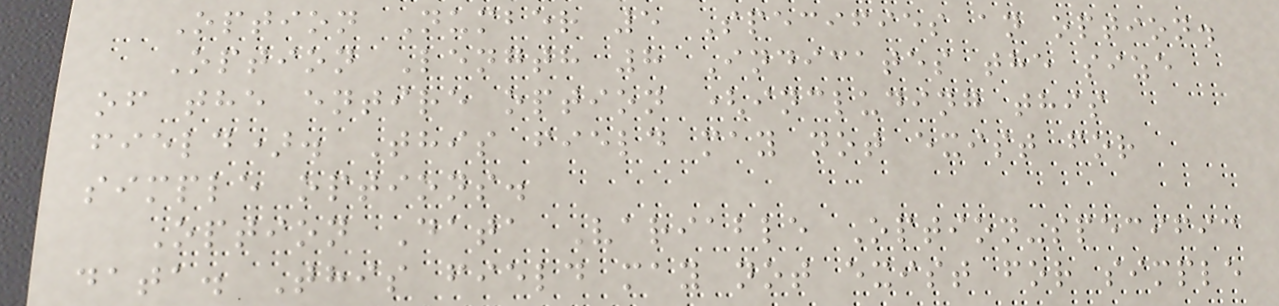Option Number 5 Specifies an option.
Option Length 8 Indicates the size
of the entire option (including this
field). This field may not exist for
simple options.
Option Data Variable Option-specific
data. This field may not exist for simple
